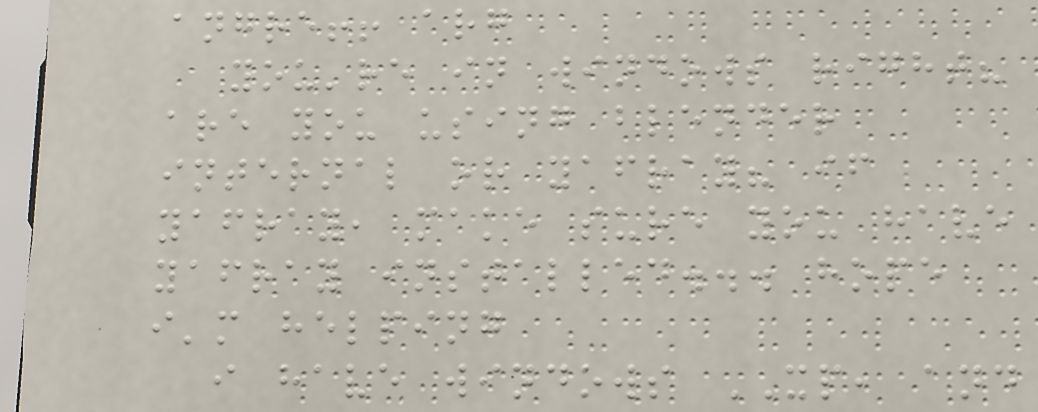angre!! arg
you're in windows right?
are you using blender
internal or yafray? if
yafray, make sure you have
yafray installed... hope
i'm helping
i have windows XP, and
